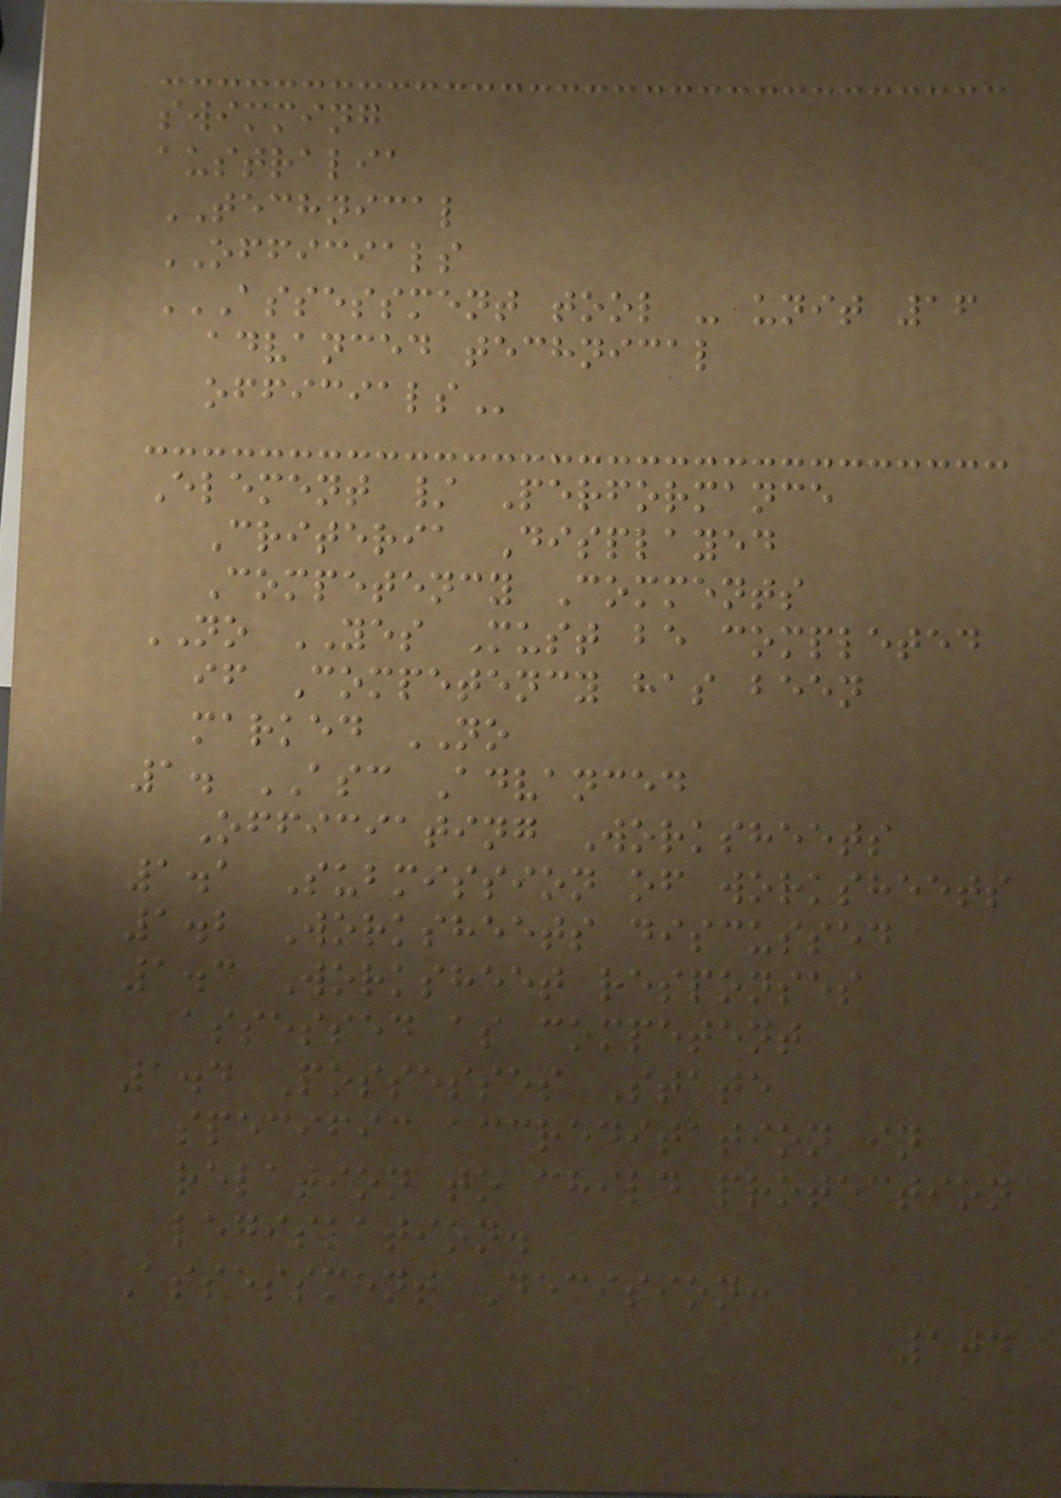swimming
australia
TECHNICAL
OFFICIALS
ASSESSMENT TOOL - UNIT 16
ADVANCED TECHNICAL
OFFICIALS
Element / Performance
Criteria Displayed
Competency Comments
NO YES Must be completed
if Competency has been
marked NO
1. ASC Advanced
Officiating Worksheets
1.1 Submission of worksheets
1.2 Worksheets discussed
1.3 Worksheet responses
assessed as competent
1.4 Possesses State
specific accreditation in
relation to child protection
legislation.
Assessment Decision:
104
